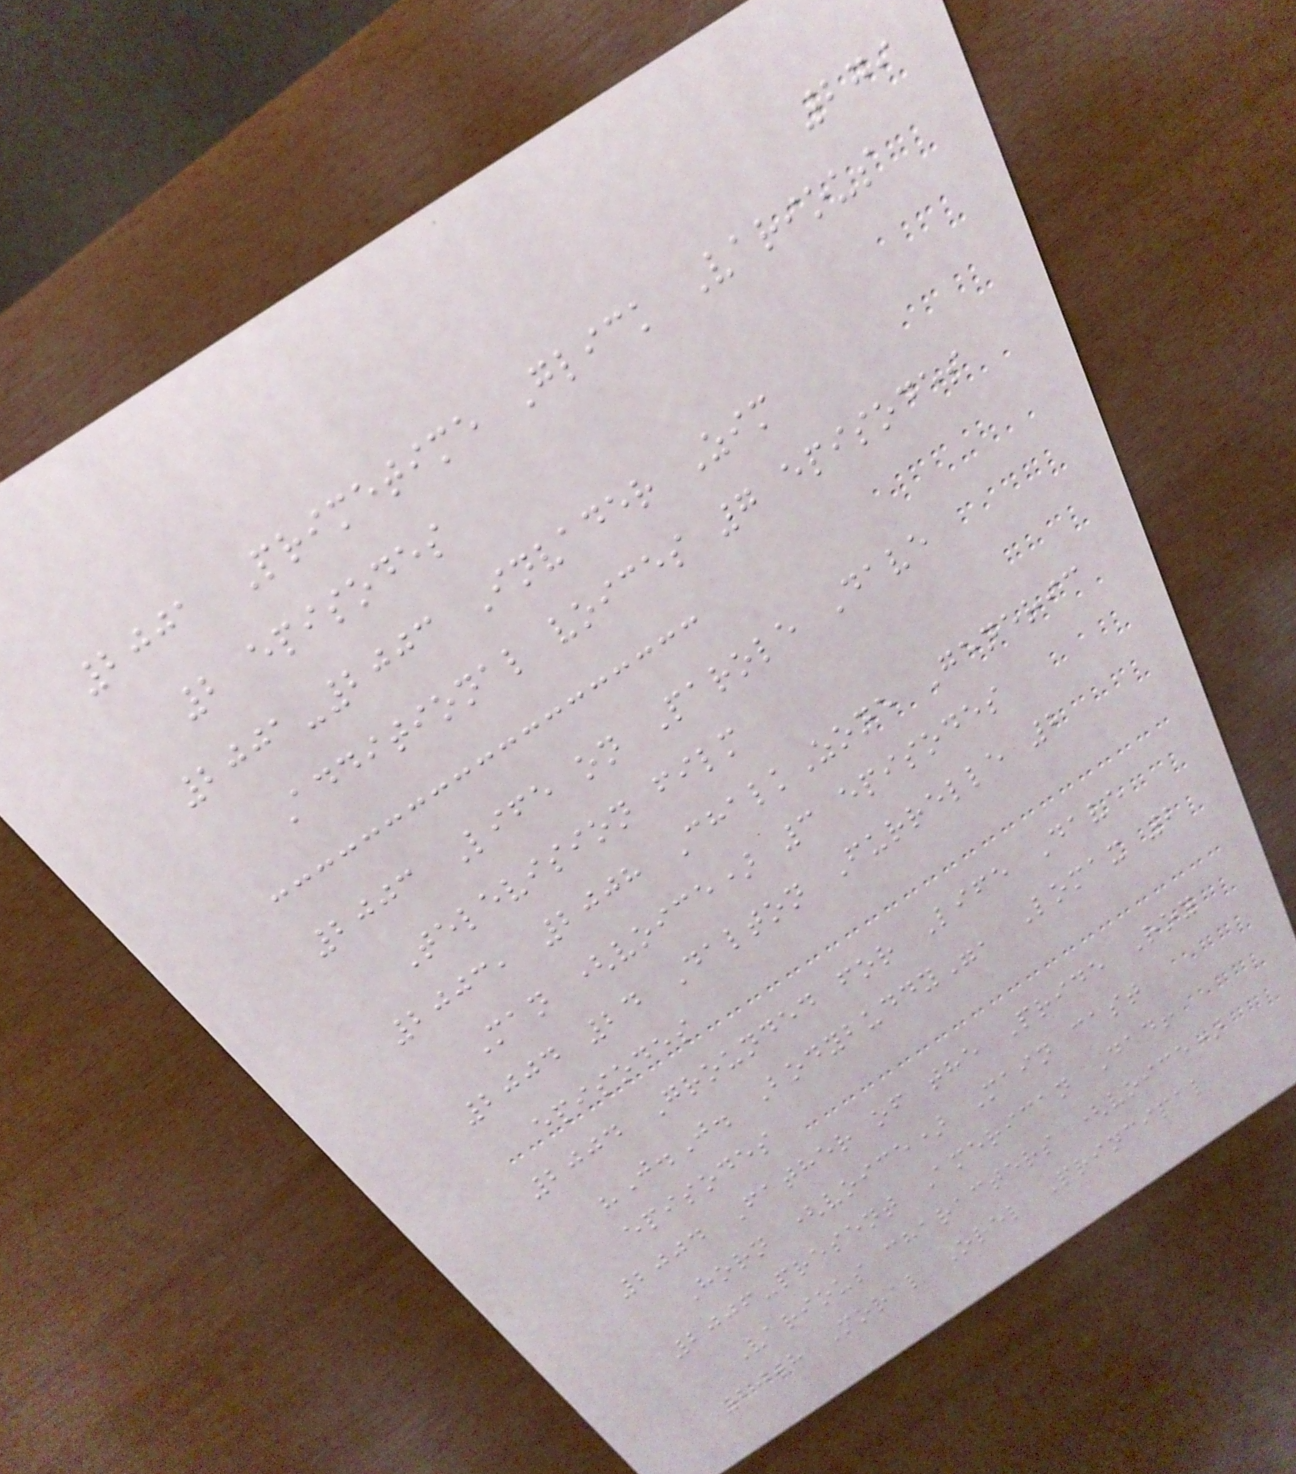279
2001 Primetime Glick Various
2 episodes
2001-2003 Invader Zim
Additional voices 7 episodes
2003 Life on Parole Dave
Television film
2003, 2008 ChalkZone Generic
Man (voice) 3 episodes
2004 24 Dalton Furrelle 2
episodes
2004 Grounded for Life Dave
"J.J. Bodybuddy", Lomax 2
episodes
2004 Father of the Pride Roy
Horn (voice) Main cast
2006-present American Dad!
Various characters (voice)
2008 Moral Orel Principal
